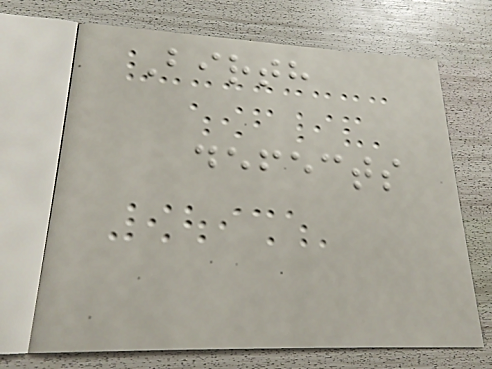Birth
defects
